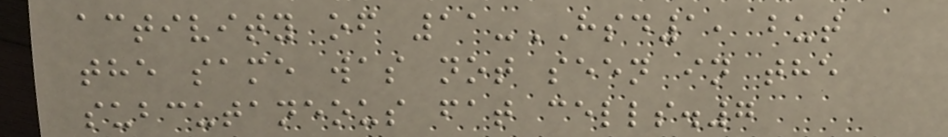activity of 11-HSD1, but
the same was not seen in the
subcutaneous fat cells.7
